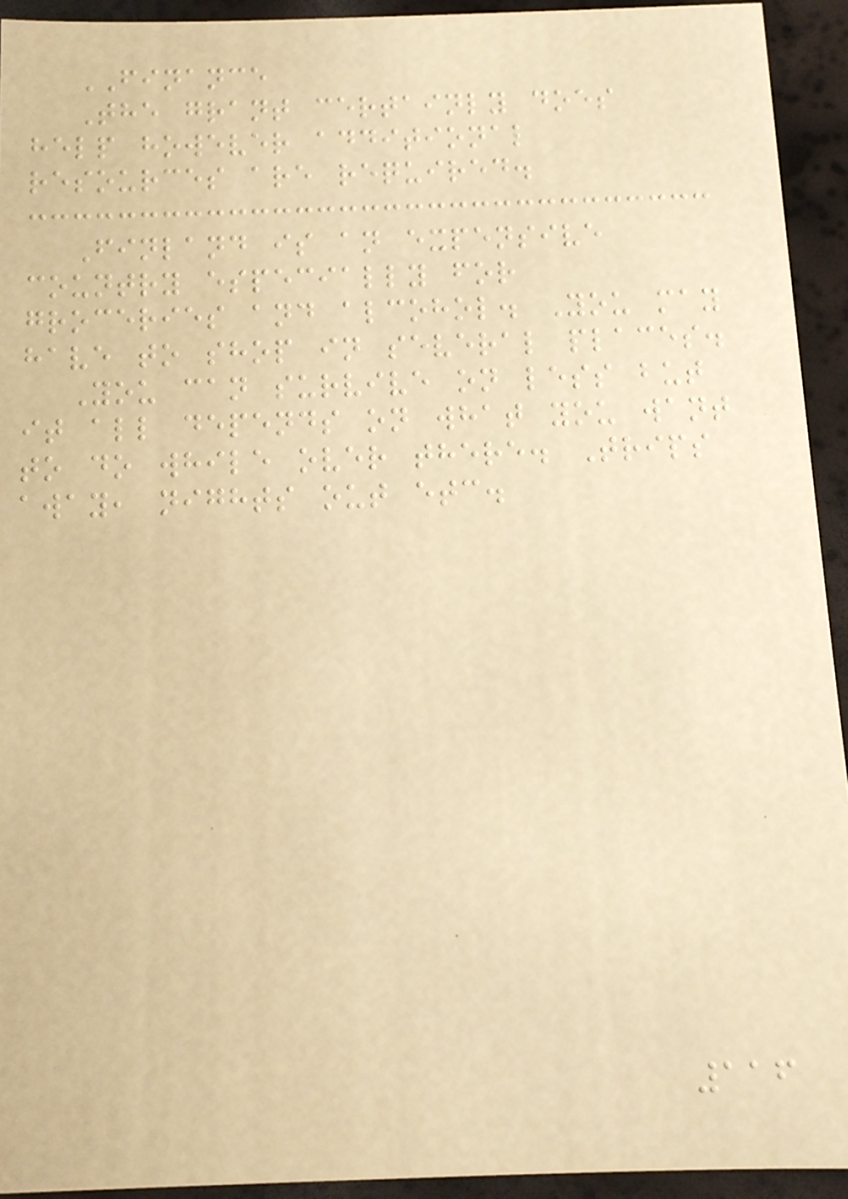FINANCE
The grant certainly does
help however additional
resources are required.
Finland is an expensive
country especially for
groceries and alcohol. You may
have to shop in several places.
You can survive on less but
it all depends on what you want
to do while over there. Trips
away, nights out etc.
116
